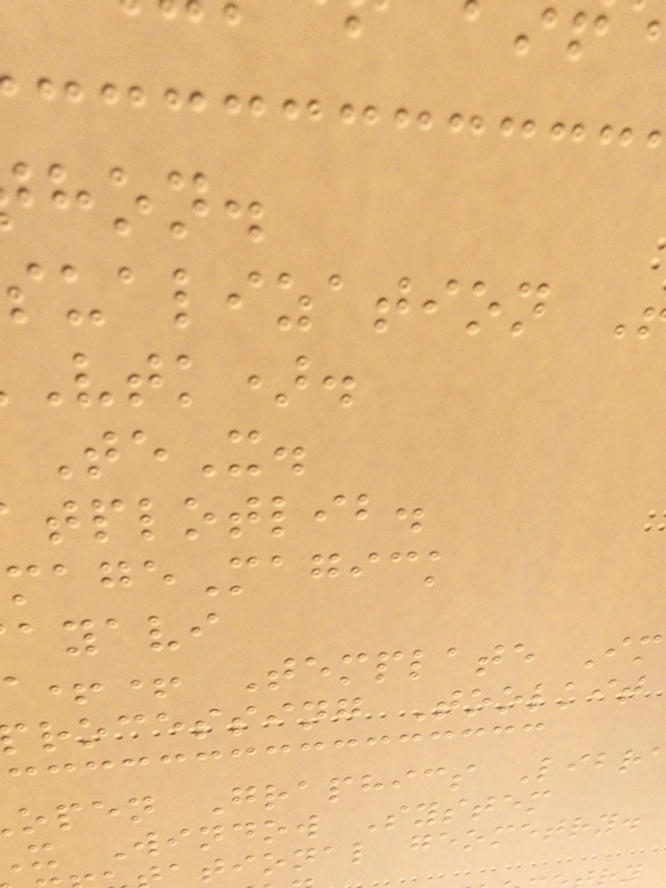hon.
sualization
vtk).
TeX.
tplotlib.
mageMagick
ayavi
++ Template Im
rocessing Toolkit
open Graphics Libr
x Window System
tional geometry.
